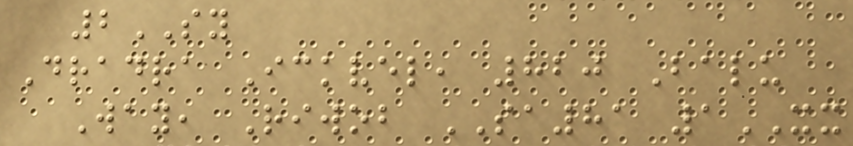2SY
Dradra Ickvel, 820 Balu
Way, Riwob SA81 1XX
